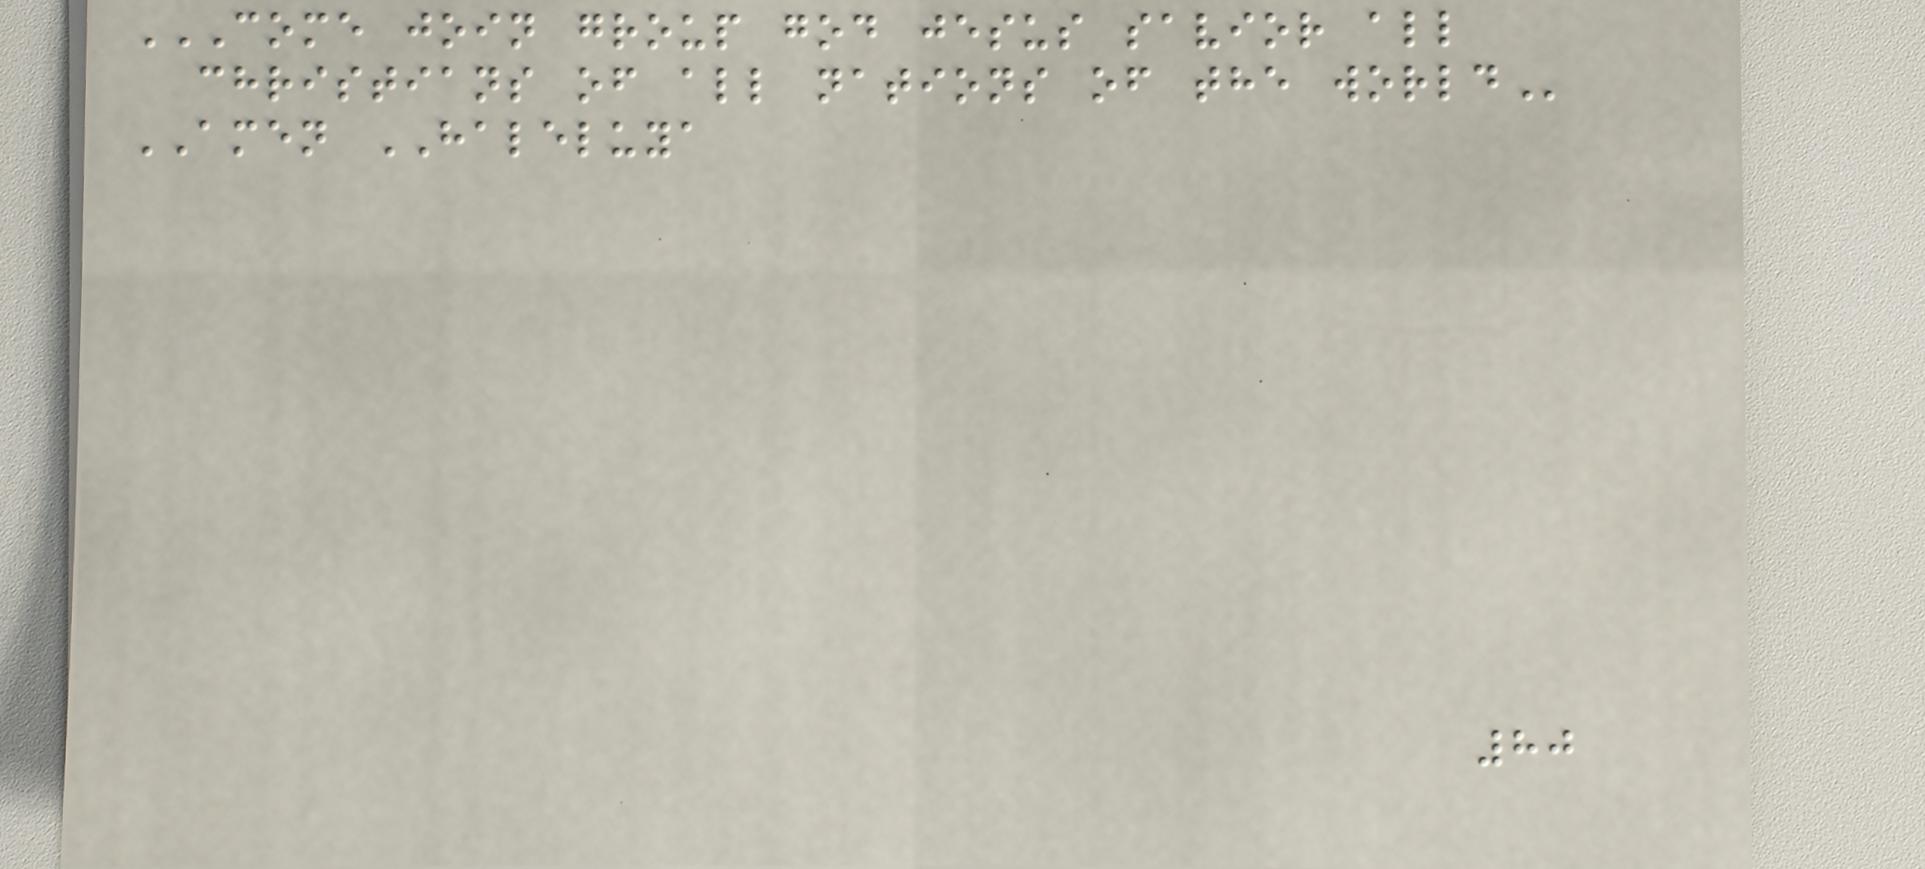COME JOIN GROUP GOD JESUS SAVIOR ALL
CHRISTIANS OF ALL NATIONS OF THE WORLD
AMEN HALELUYA
80
